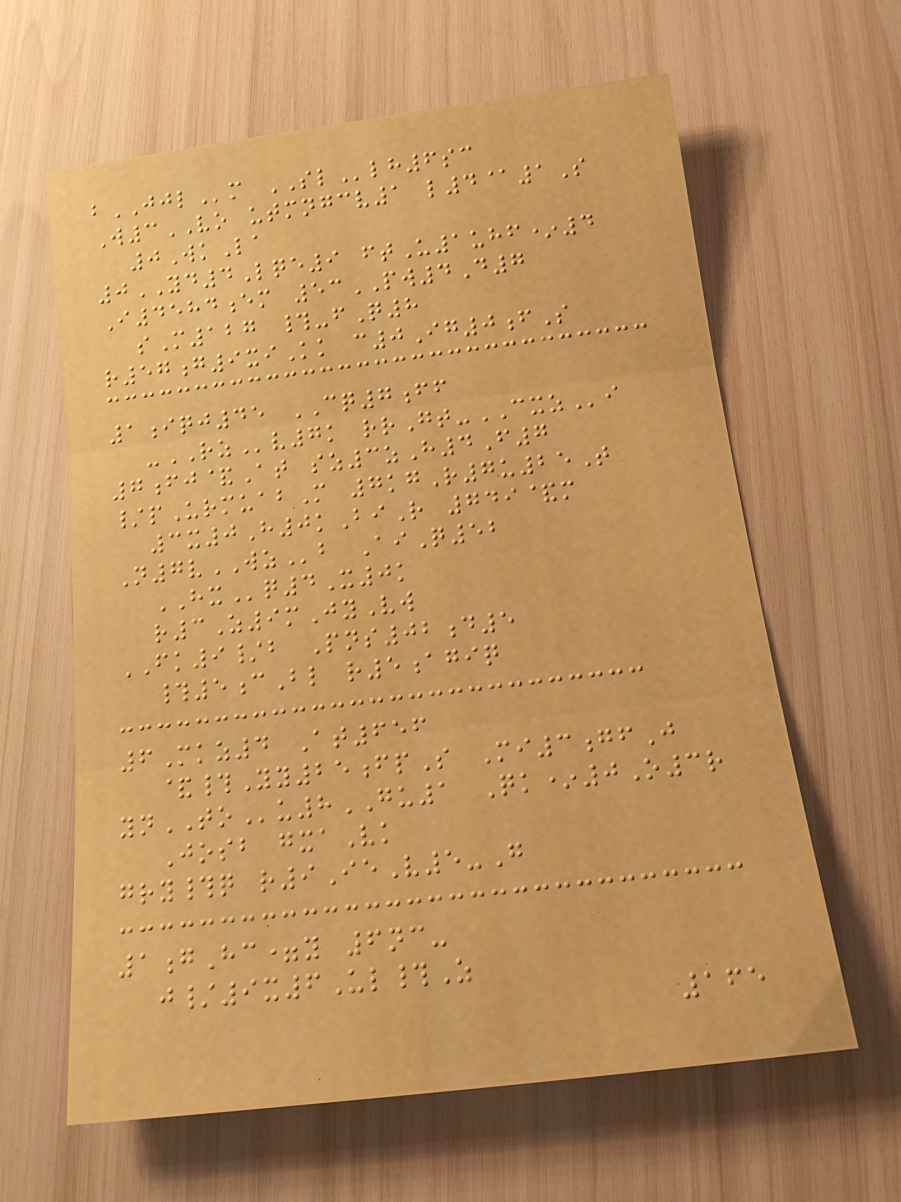bJJLm SLlh6sc
W3VO utmngcv1 l4@1S
0WkLa
0YD4Lqe9 ftU1uhf*4
I4584em 53PW4D7
sM127 #-fQ8
r57g9xiKk c0Ig0fS
1iqj45 CQ7ff
-RZv7k rrGt-CXZi
7fj&At sz3zH4F7
/pUrmuabM 7kgR7u25T
3x0H0kBiR 749&m
N7vWZb AiQ52
HXq4X0k
r3Z9mJyVw
FK9/b Pns02d5
#5cBl r5agiq
6Mkz4 At656
&#Yy25fpS Mi3gfJ
ynTOu8GU1 Qk*0O3r
Josb gxaVk
gry#q r9IeV5-G
1gHc=y 6nc-
j/9x6Ul#Z
165
